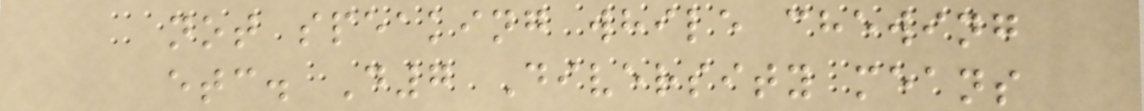not speaking while chewing
etc. D7 Diversity means
